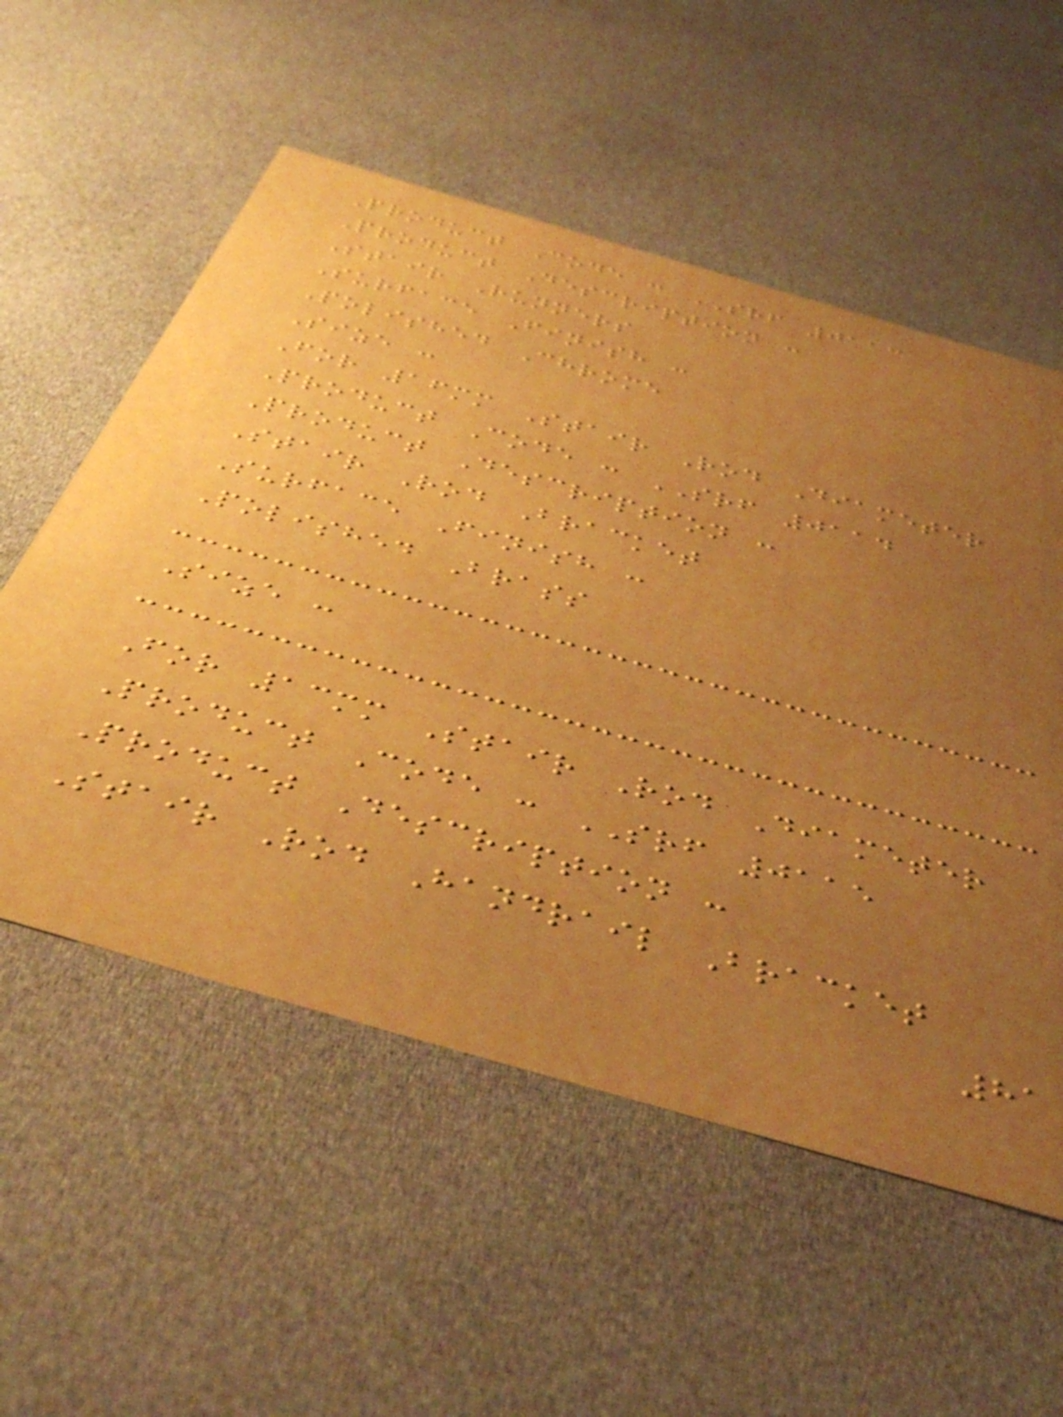Product Code : SRF 0113
Product Description :
Stair Runners
Surface Finish :
Polished Chrome
Size :
For 16mm Stair Rod Diameter
Product Code : SRF 0114
Product Description :
Stair Rod Bracket
Surface Finish :
Polished Brass
Size :
For 13mm Stair Rod Diameter
Product Code : SRF 0115
Product Description :
Stair Rod Handrail Bracket
81
